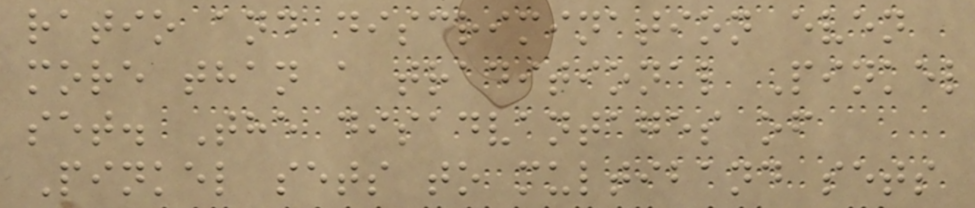ratio and discrimination even
more than a traditional Pinkel
set. The disadvantages of
Pinkel sets to multiband sets
